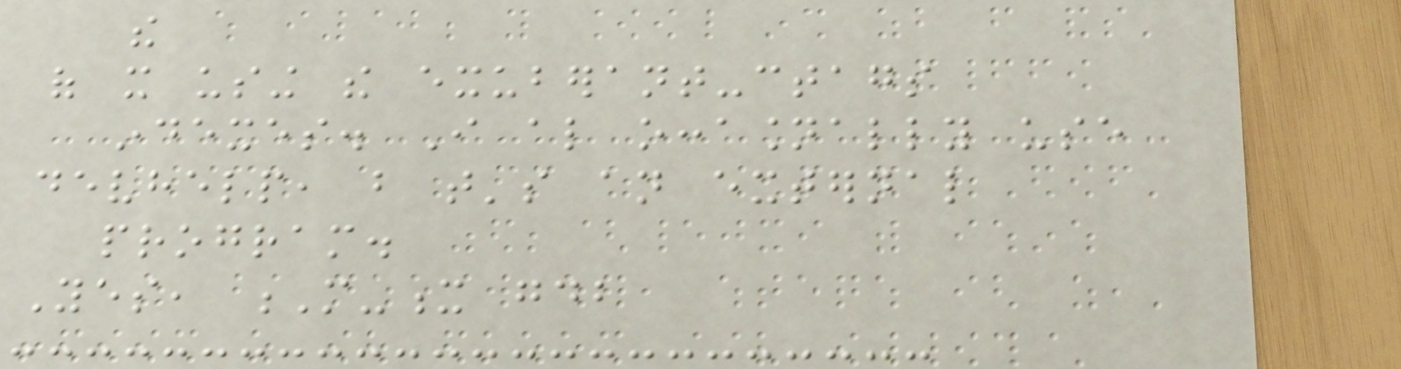the
of it using the exuberant-ctags
indexes. I also occasionally use
devhelp, but that's an external
program.
Yes, M-x gdb
